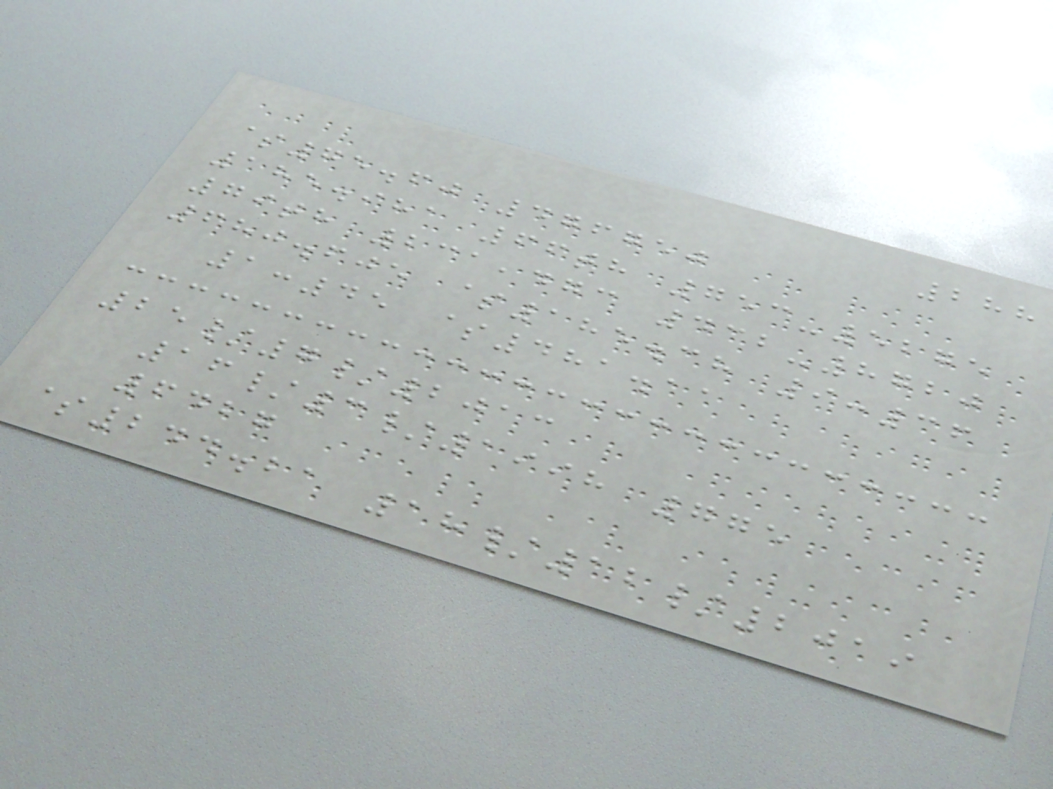288
$75.60 476750
185.981 66th 753-5275
79th 231,473 432-8720
680.605 $185.38 9:36
1:45 $481.11
25/7/2013
16/3/1998 775
6427
$244.21 18/12/2019
